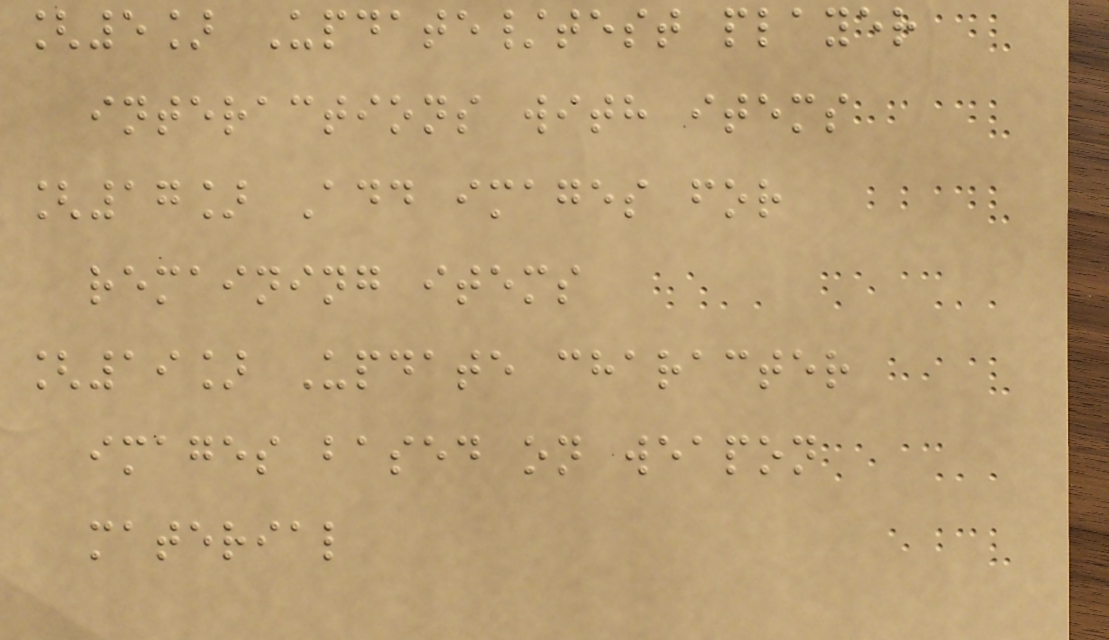[5] Update/test player
interactions with items
[17] Add images for
remaining items
[19] Update character
images based on weapon
material
